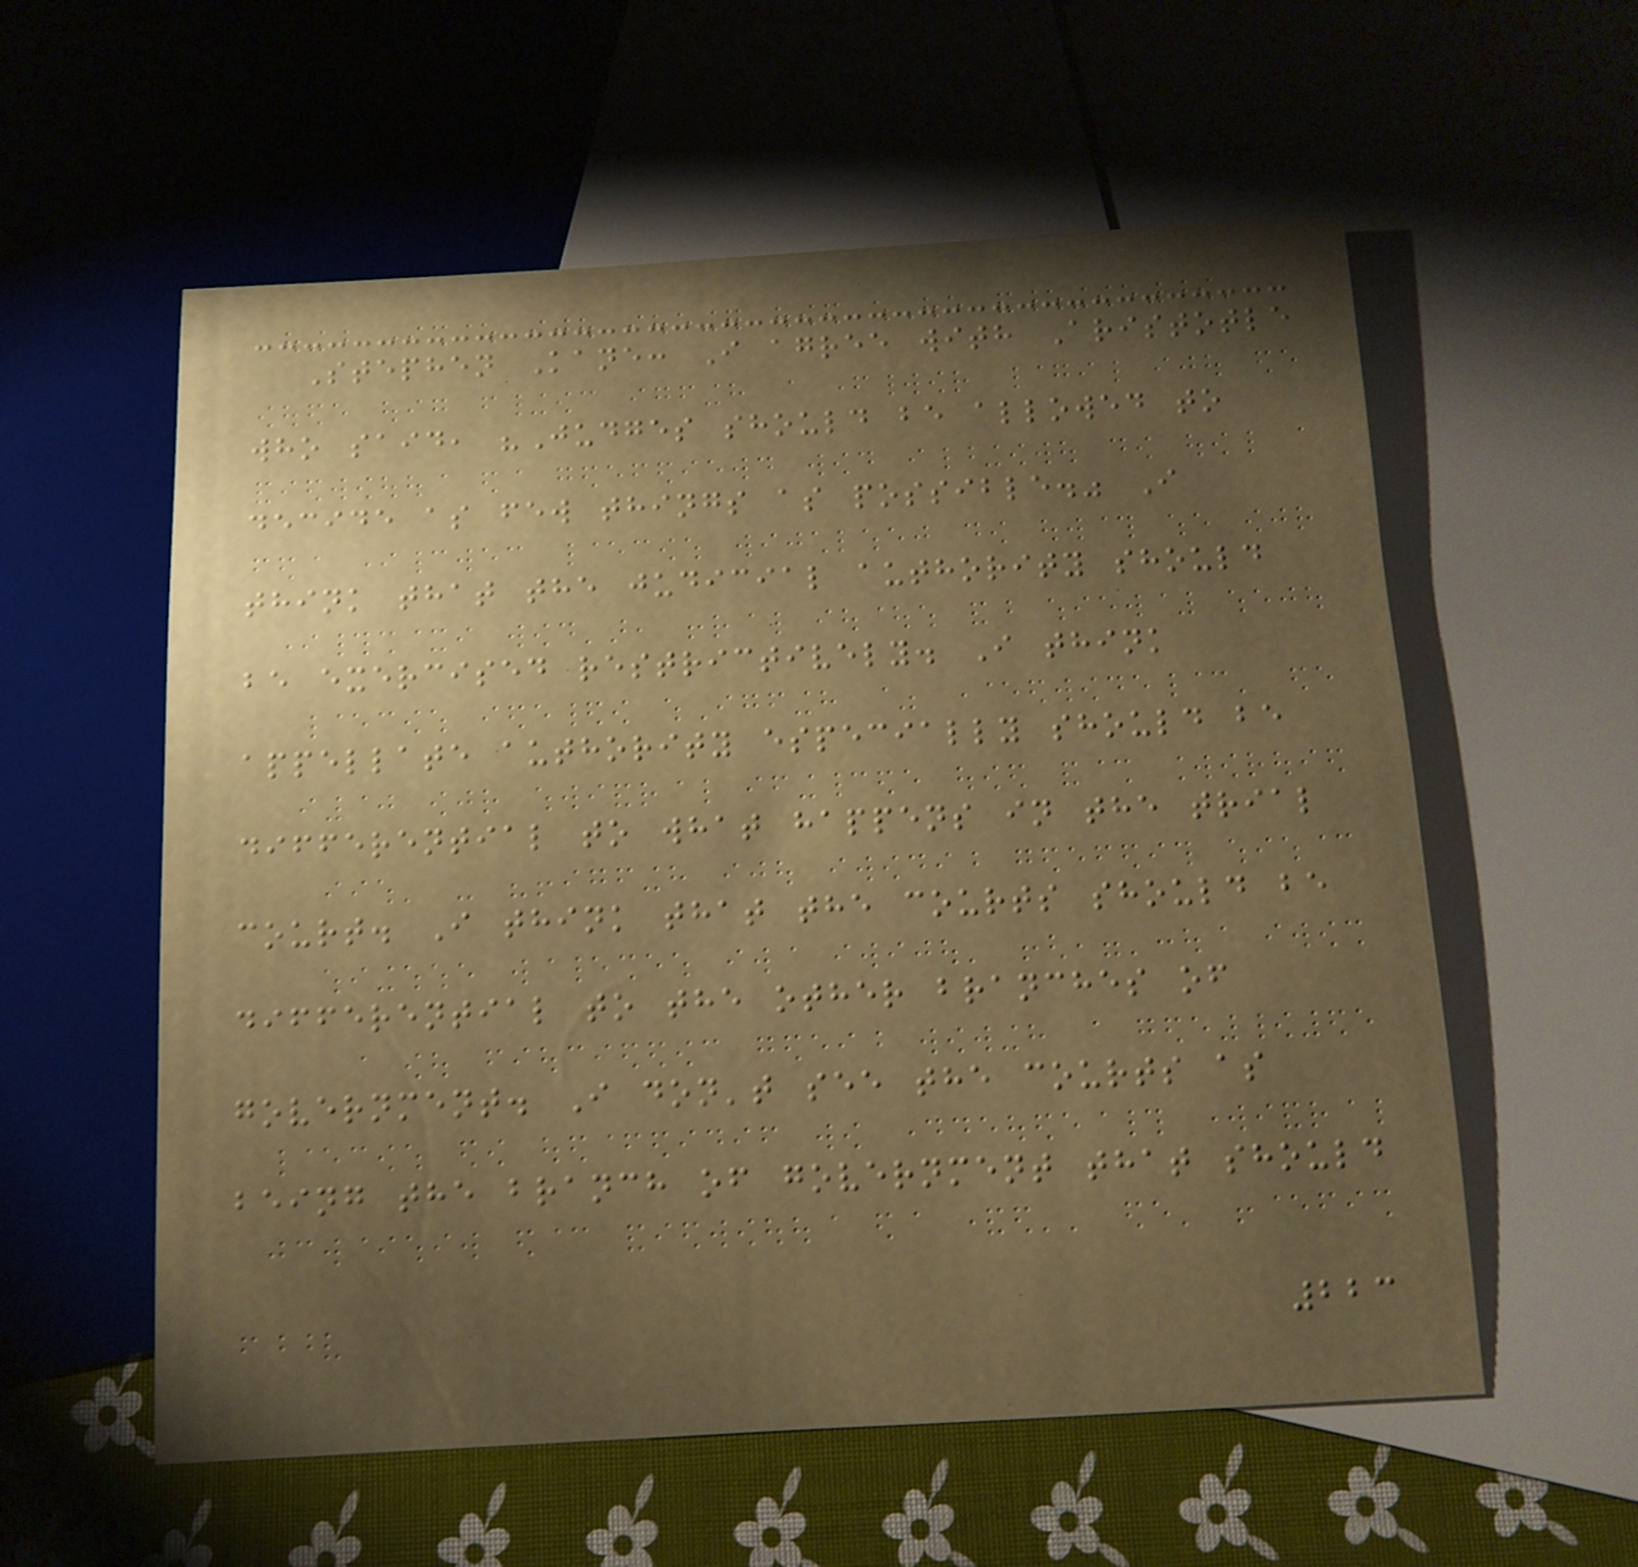Stephen Kane: I agree with Aristotle
who said, "Judges should be allowed to
decide as few things as possible." I
think that the judicial authority should
be exercised restrictively. I think
appellate authority especially should be
differential to what happens in the trial
court. I think that the courts should be
differential to the other branches of
government. I don't see the courts as
being the branch of government that should
223
